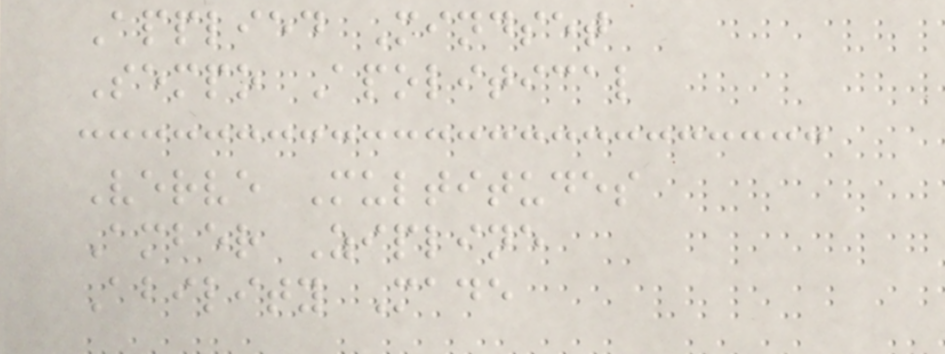Applied Mindset
Sempo Apolitical
Verve Multitudes
Amber Zipline
Ability Made
